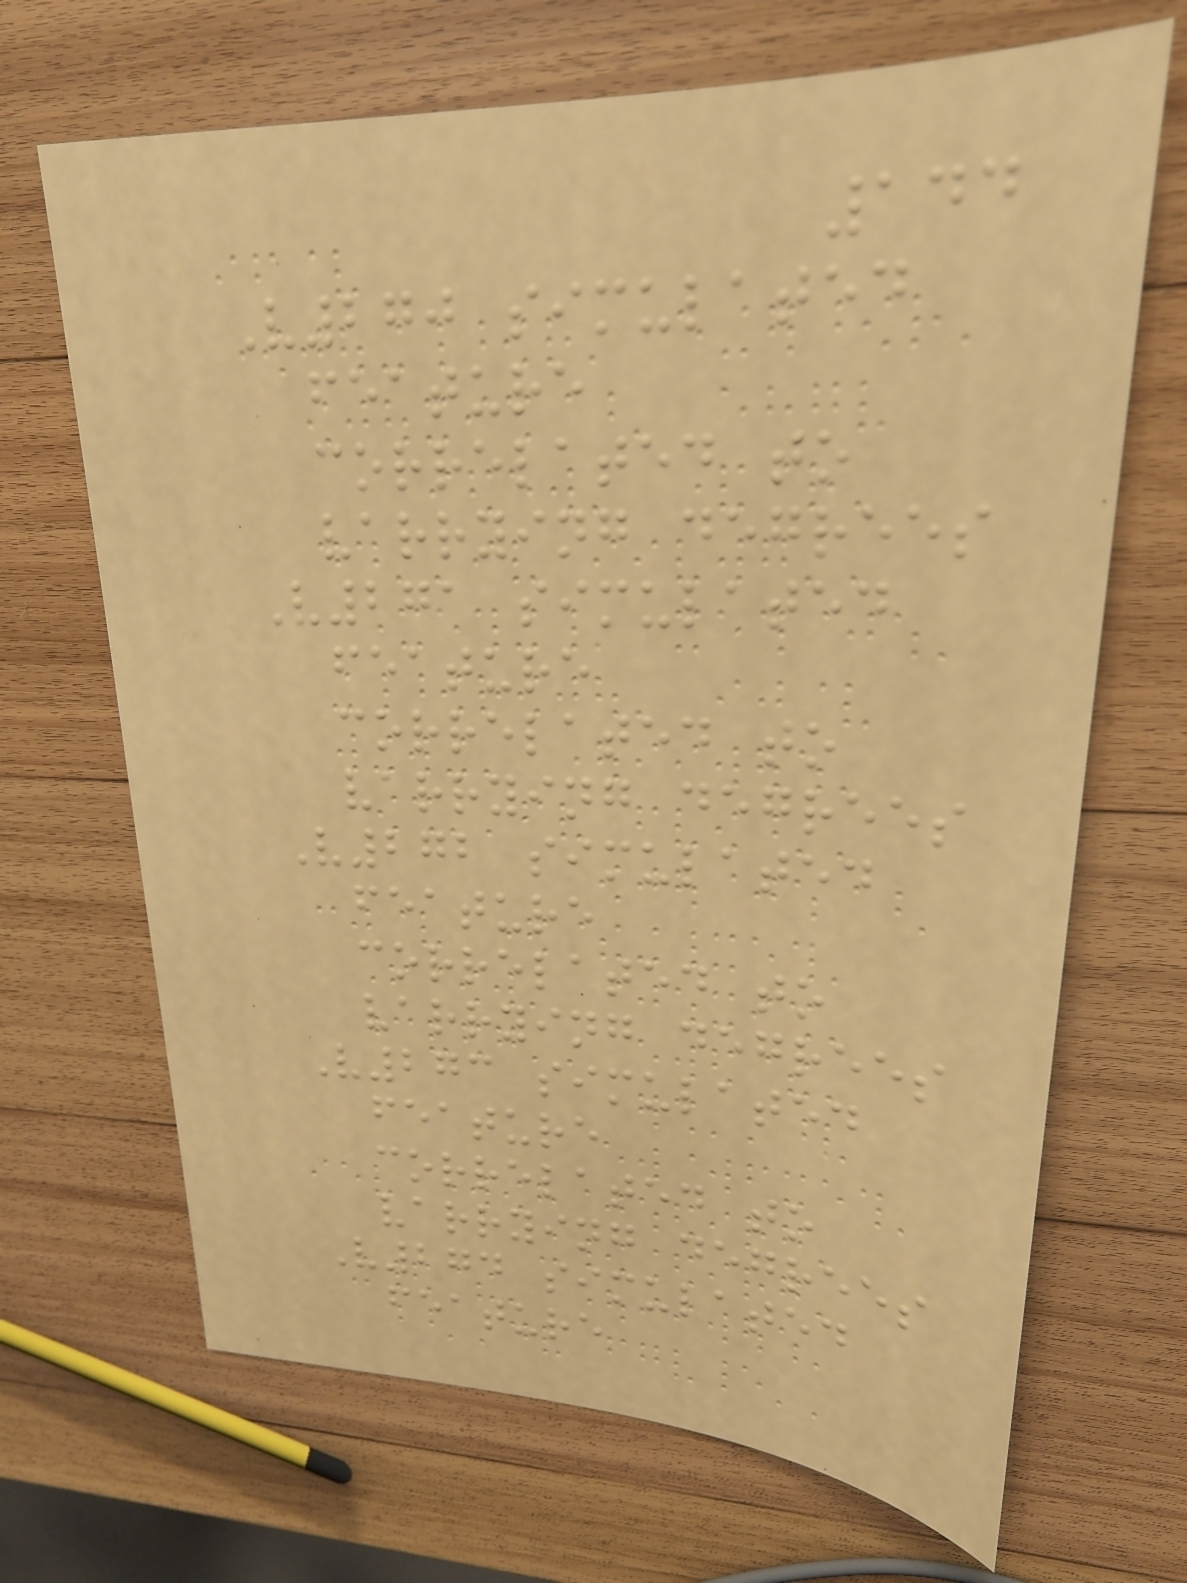144
V270 simulated
feature
correlated to
varrying degrees
V271 simulated
feature
correlated to
varrying degrees
V272 simulated
feature
correlated to
varrying degrees
V273 simulated
feature
correlated to
varrying degrees
V274 simulated
feature
